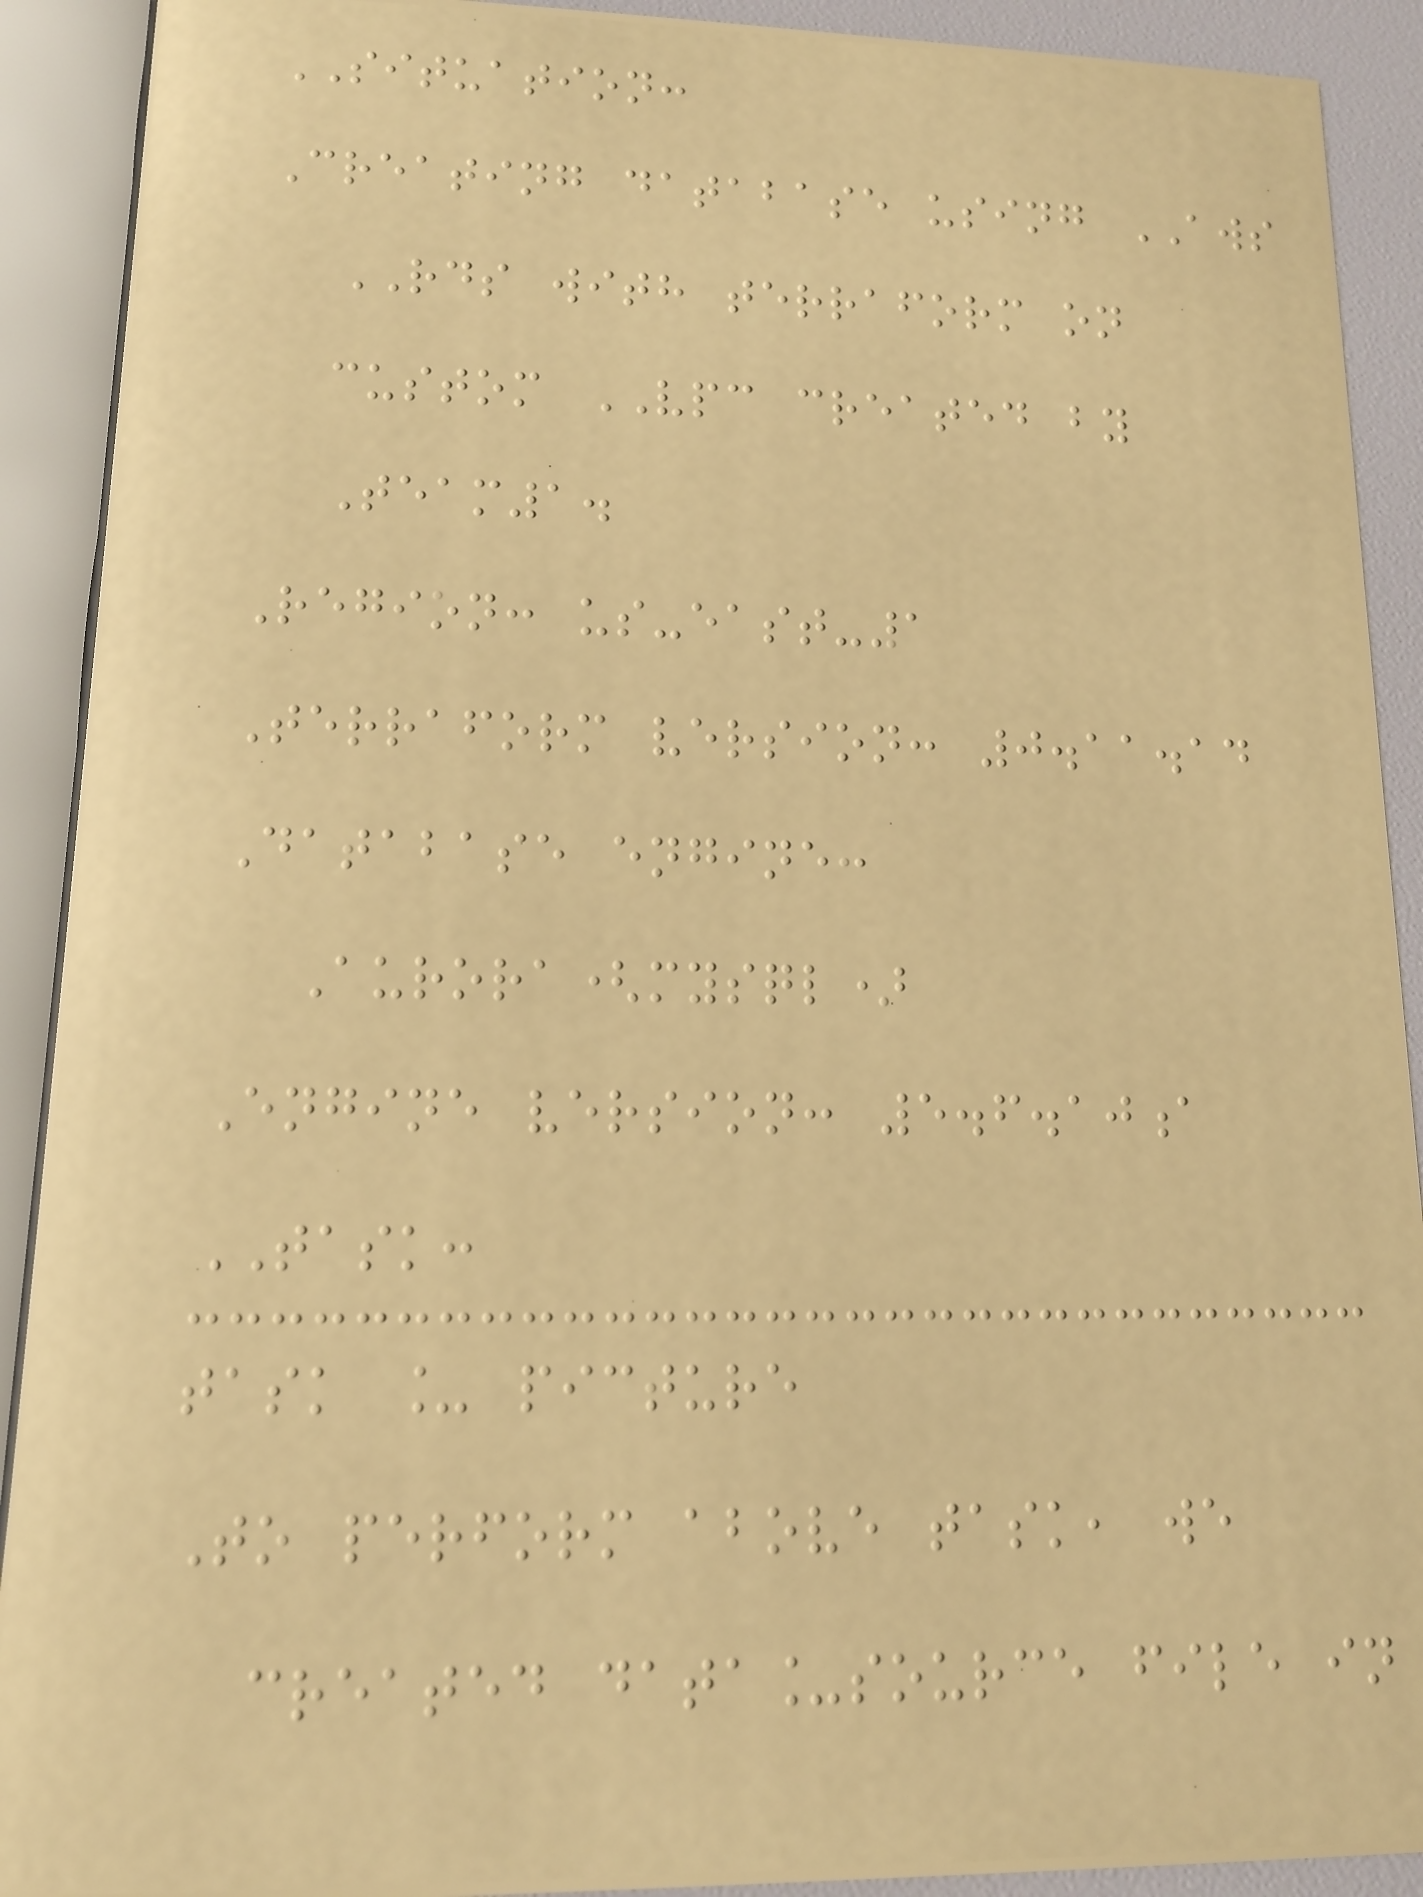SITUATION:
Creating database using AWS
RDS with terraform on
custom VPC created by
Team1.
Region: us-east-1
Terraform version: 0.11.14
Database engine:
Aurora(mysql)
Engine version: 5.6.10a
TASK:
task _ picture
To perform above task, we
created data_source file in
